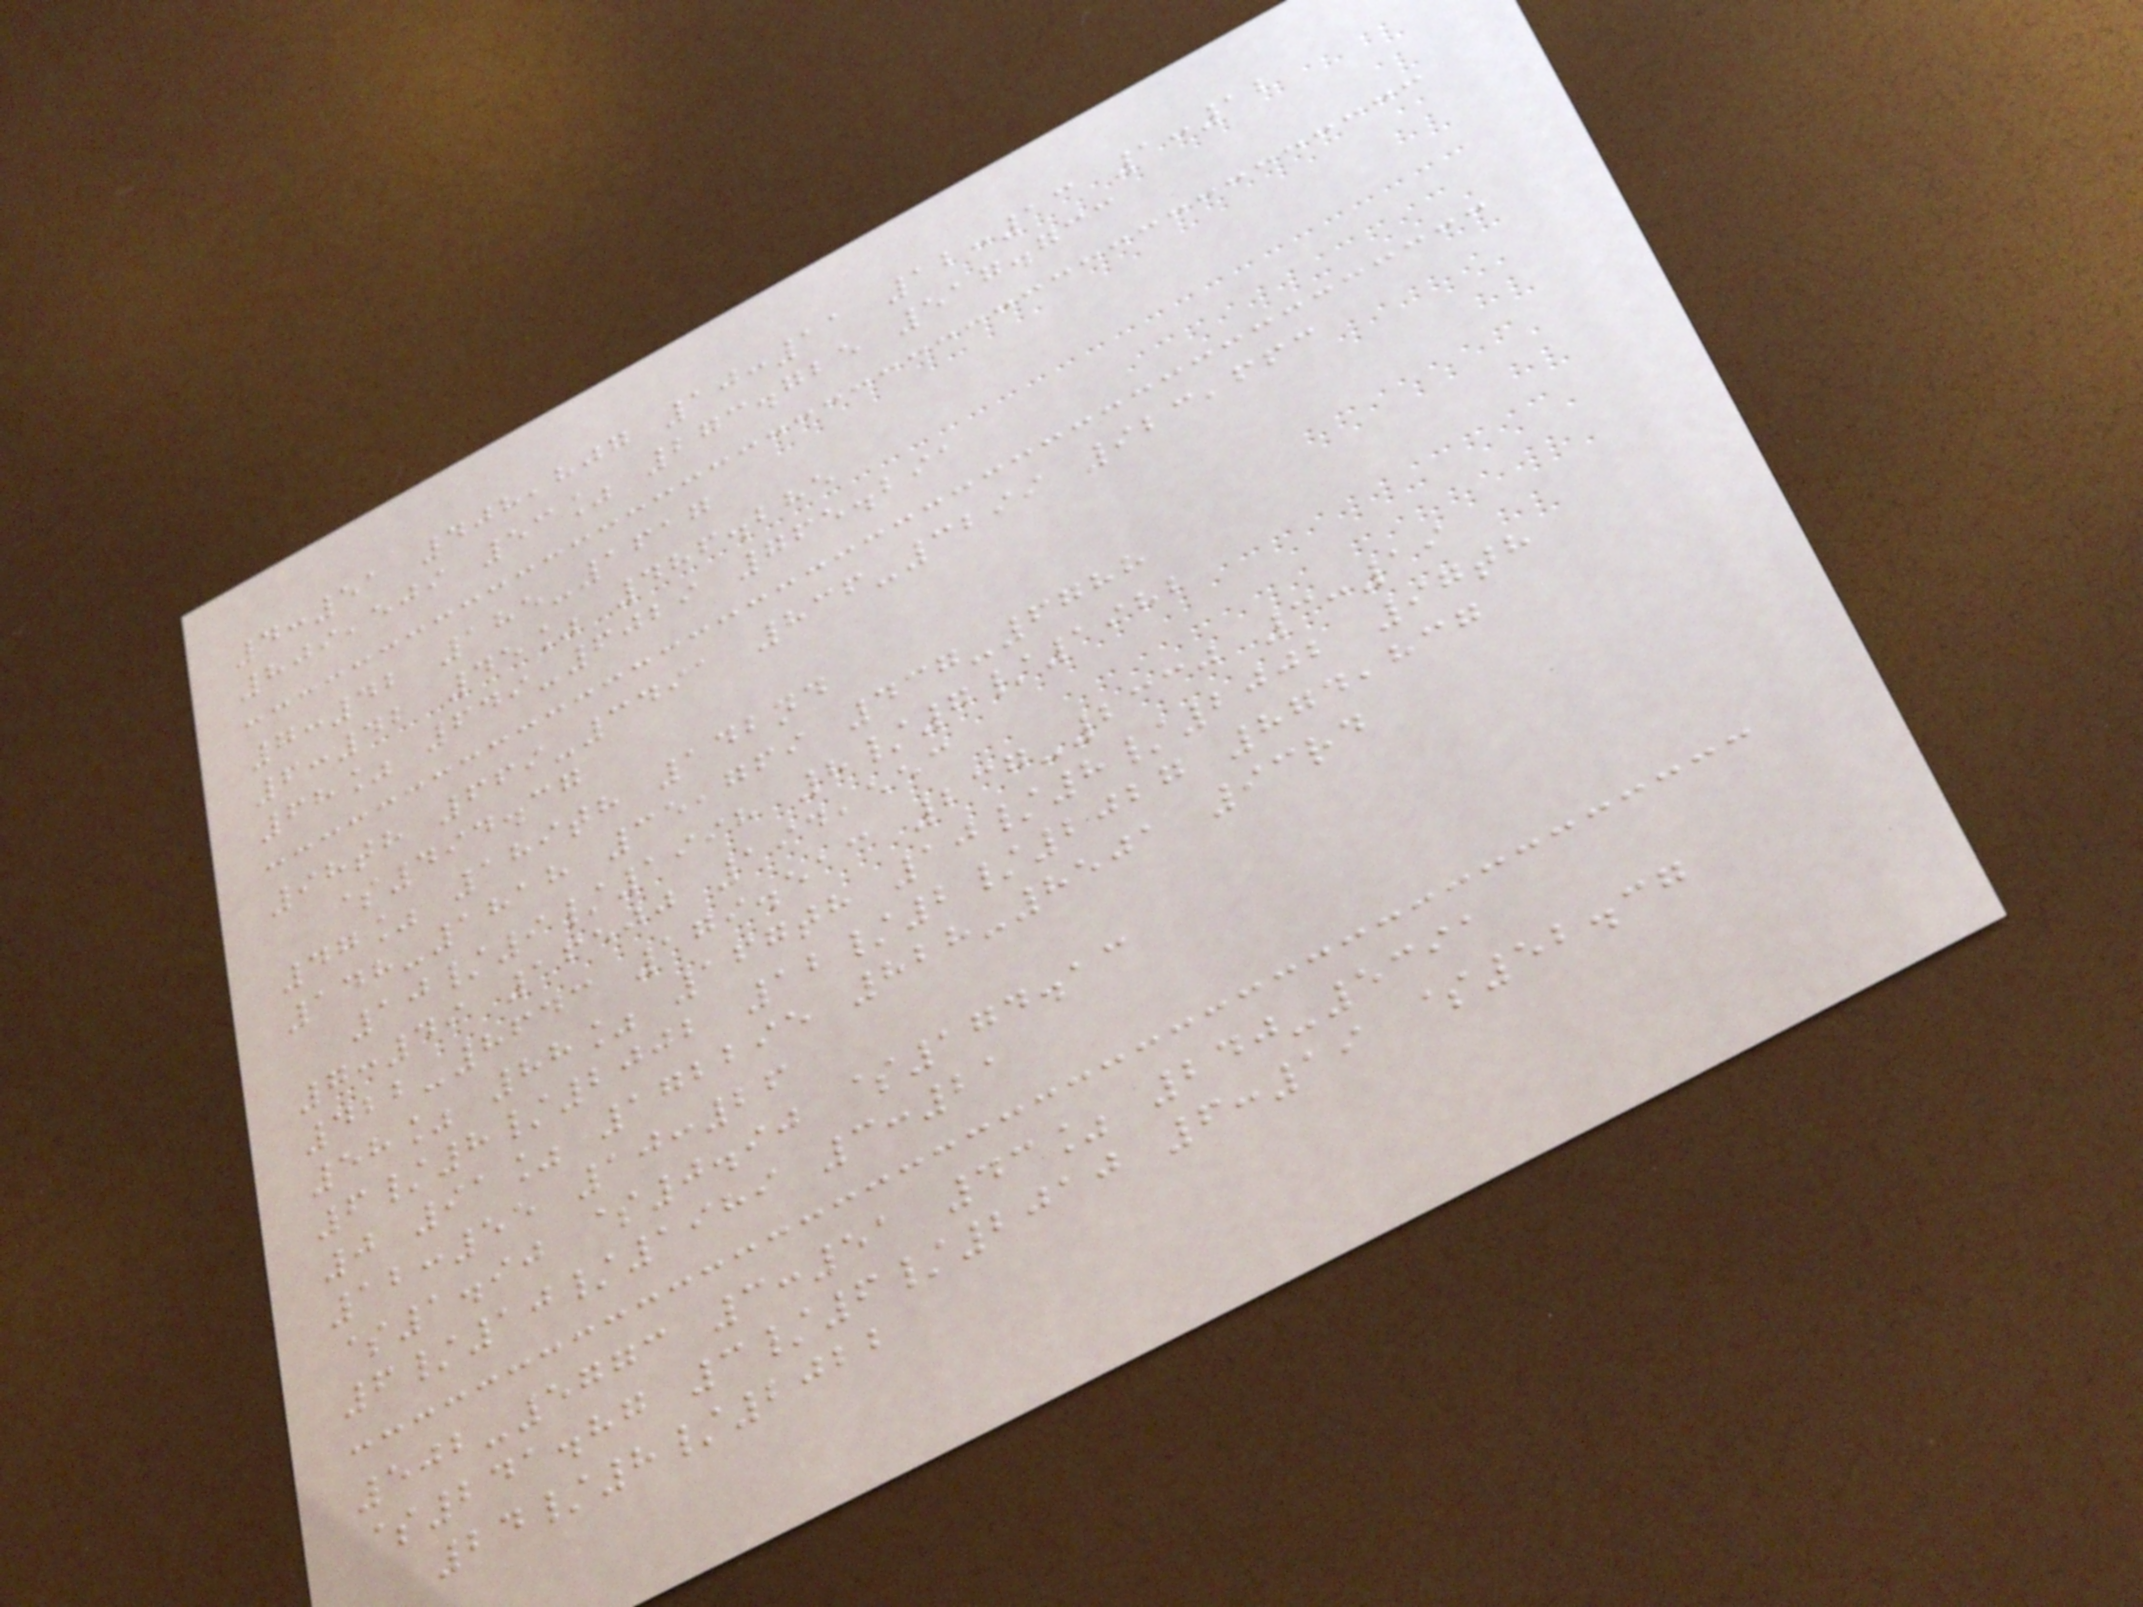4:51 408,807 10:11 12:13 1:12
809,509 53% 273.725 517.733
7:42 185-1617
6:42 45% 486.285
68% 649-6029 765.291
98th 669-3491 836-3299 923,663
$494.37
47% 189th 142nd
148-1818 35,769 437-6788
10/9/1998 8/7/1982
7:49 16500 194,553
422-8643 179.513 237-2330 3:19
58% 88% 167th 10/8/2002 97th
6/8/2002 12/2/2027 874,837
0 91% 172295 828-8501 93rd
12:55 10:26
$1.90 $0.90 $174.13
6/10/1989 3:21
502-5773 3:51 43% 240-5391
$241.87 3/6/2010 6:19 $52.37
24/8/2022
